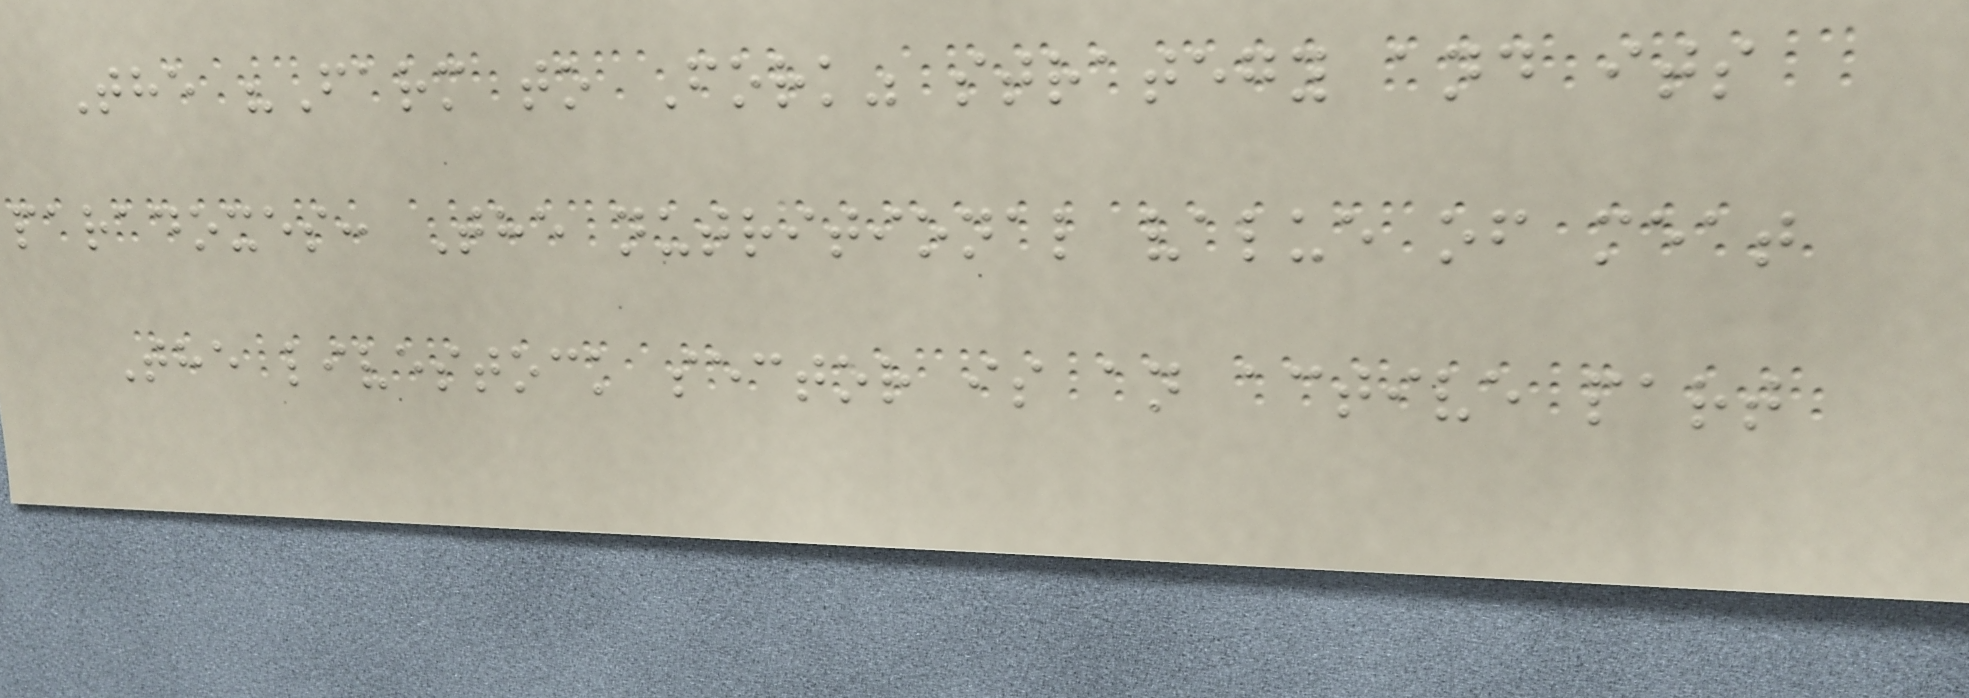The "Farm to Fork" strategy and its
paradoxes: The nutritional value of meat
The livestock sector is an active part
